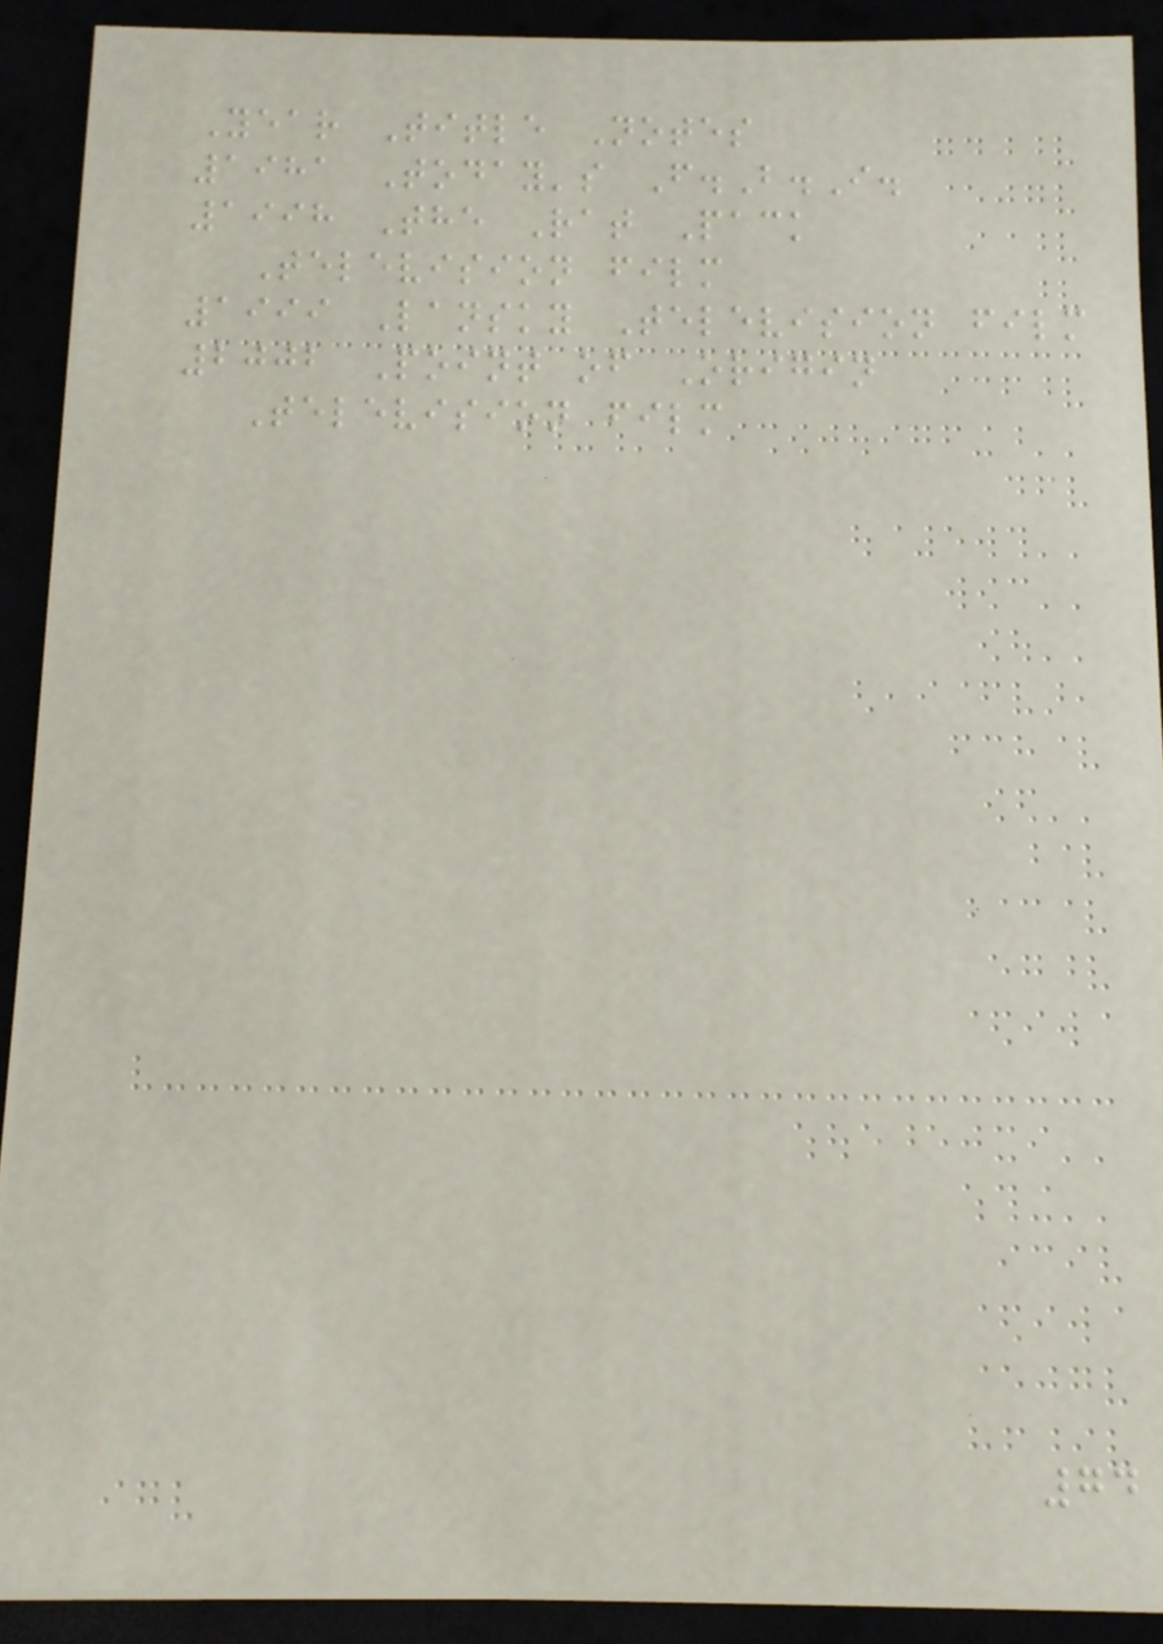Year Title Notes
1981 Today's F.B.I.
1998 The Rat Pack
Television film
1999 Lansky Television film
2002 Point of Origin
Television film
74
